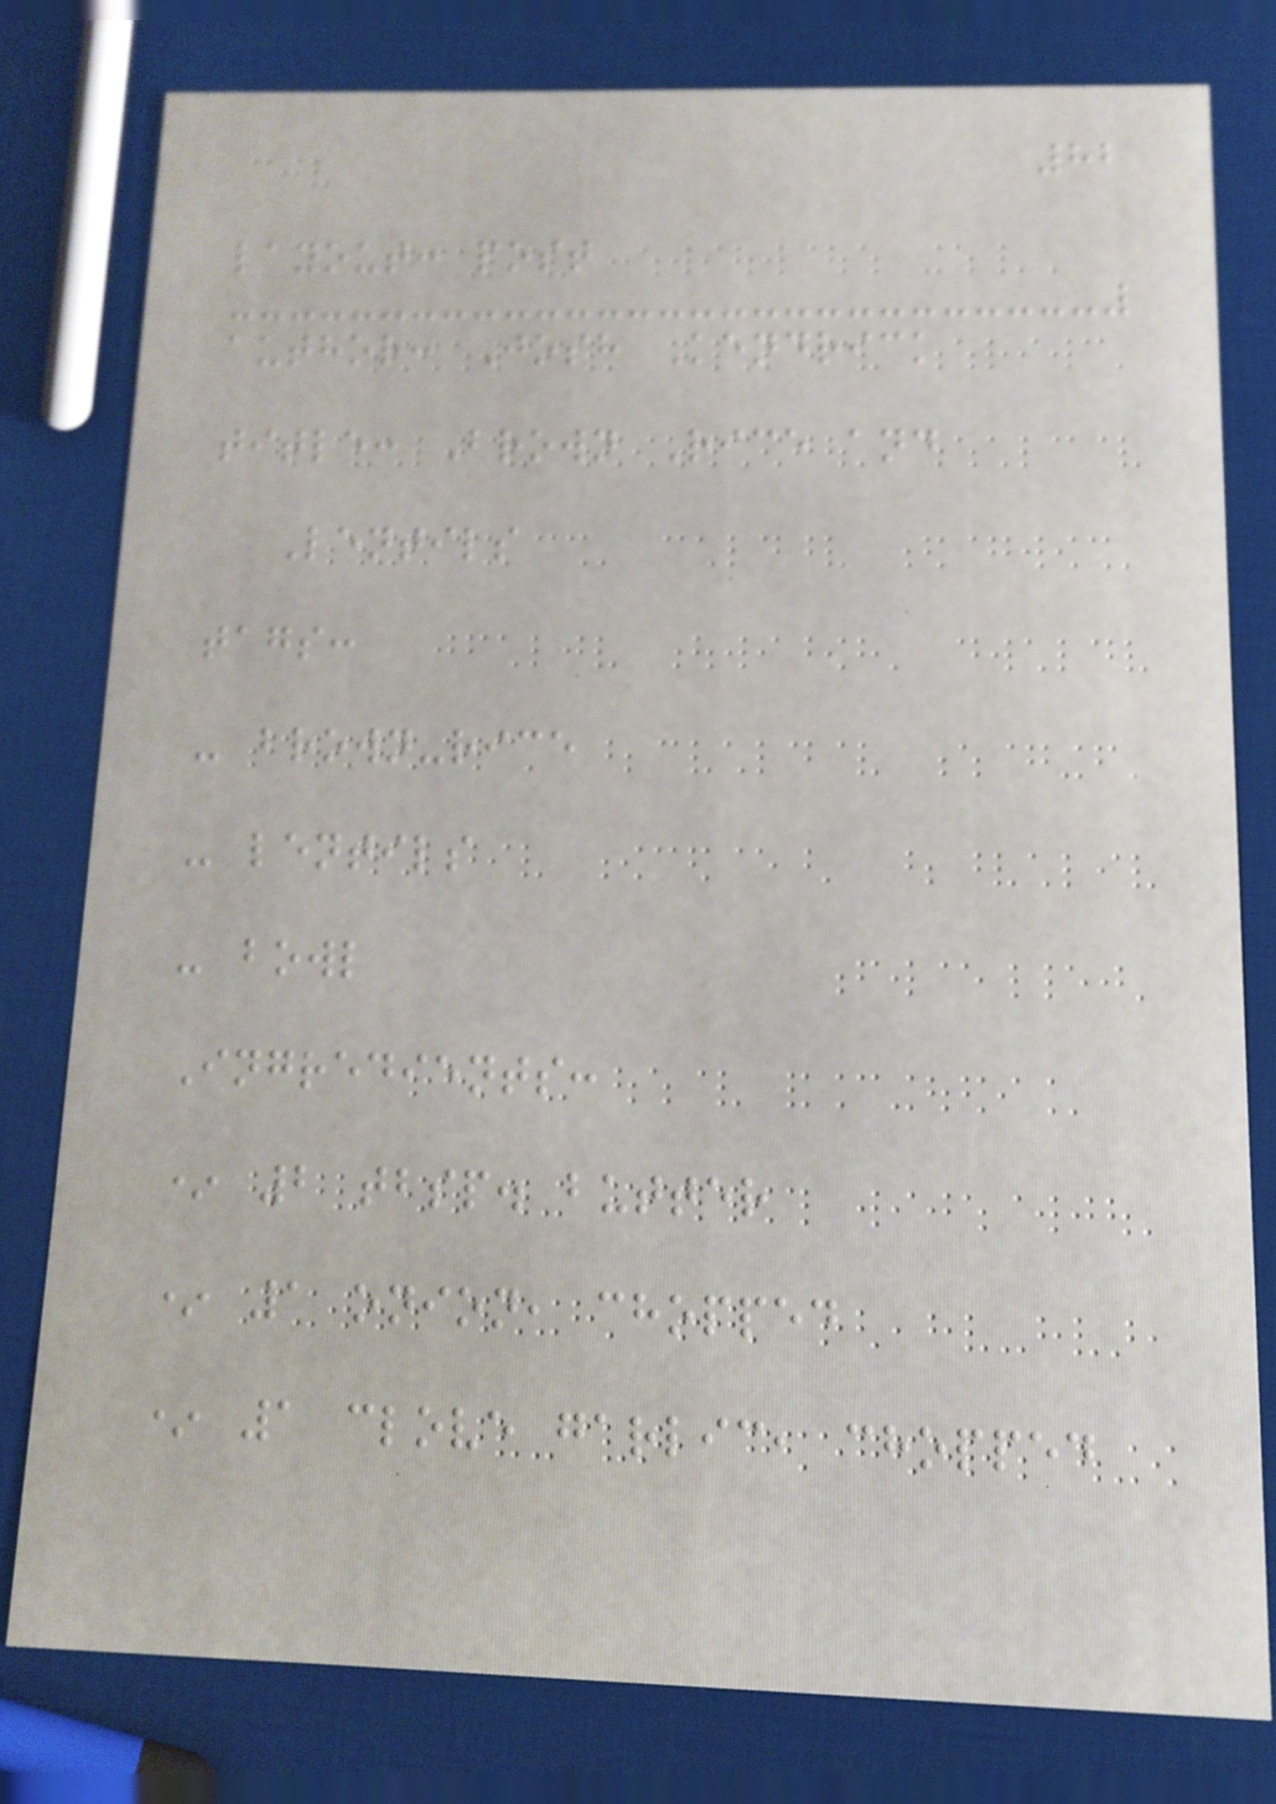82
layout: post
author: Josh Kendrick
title: Brown Rice and
Lentils
tags:
- brown-rice
- lentils
- bowl
Ingredients:
* 2 tbsp. butter
* 1 onion, chopped
* 1 clove garlic, chopped
